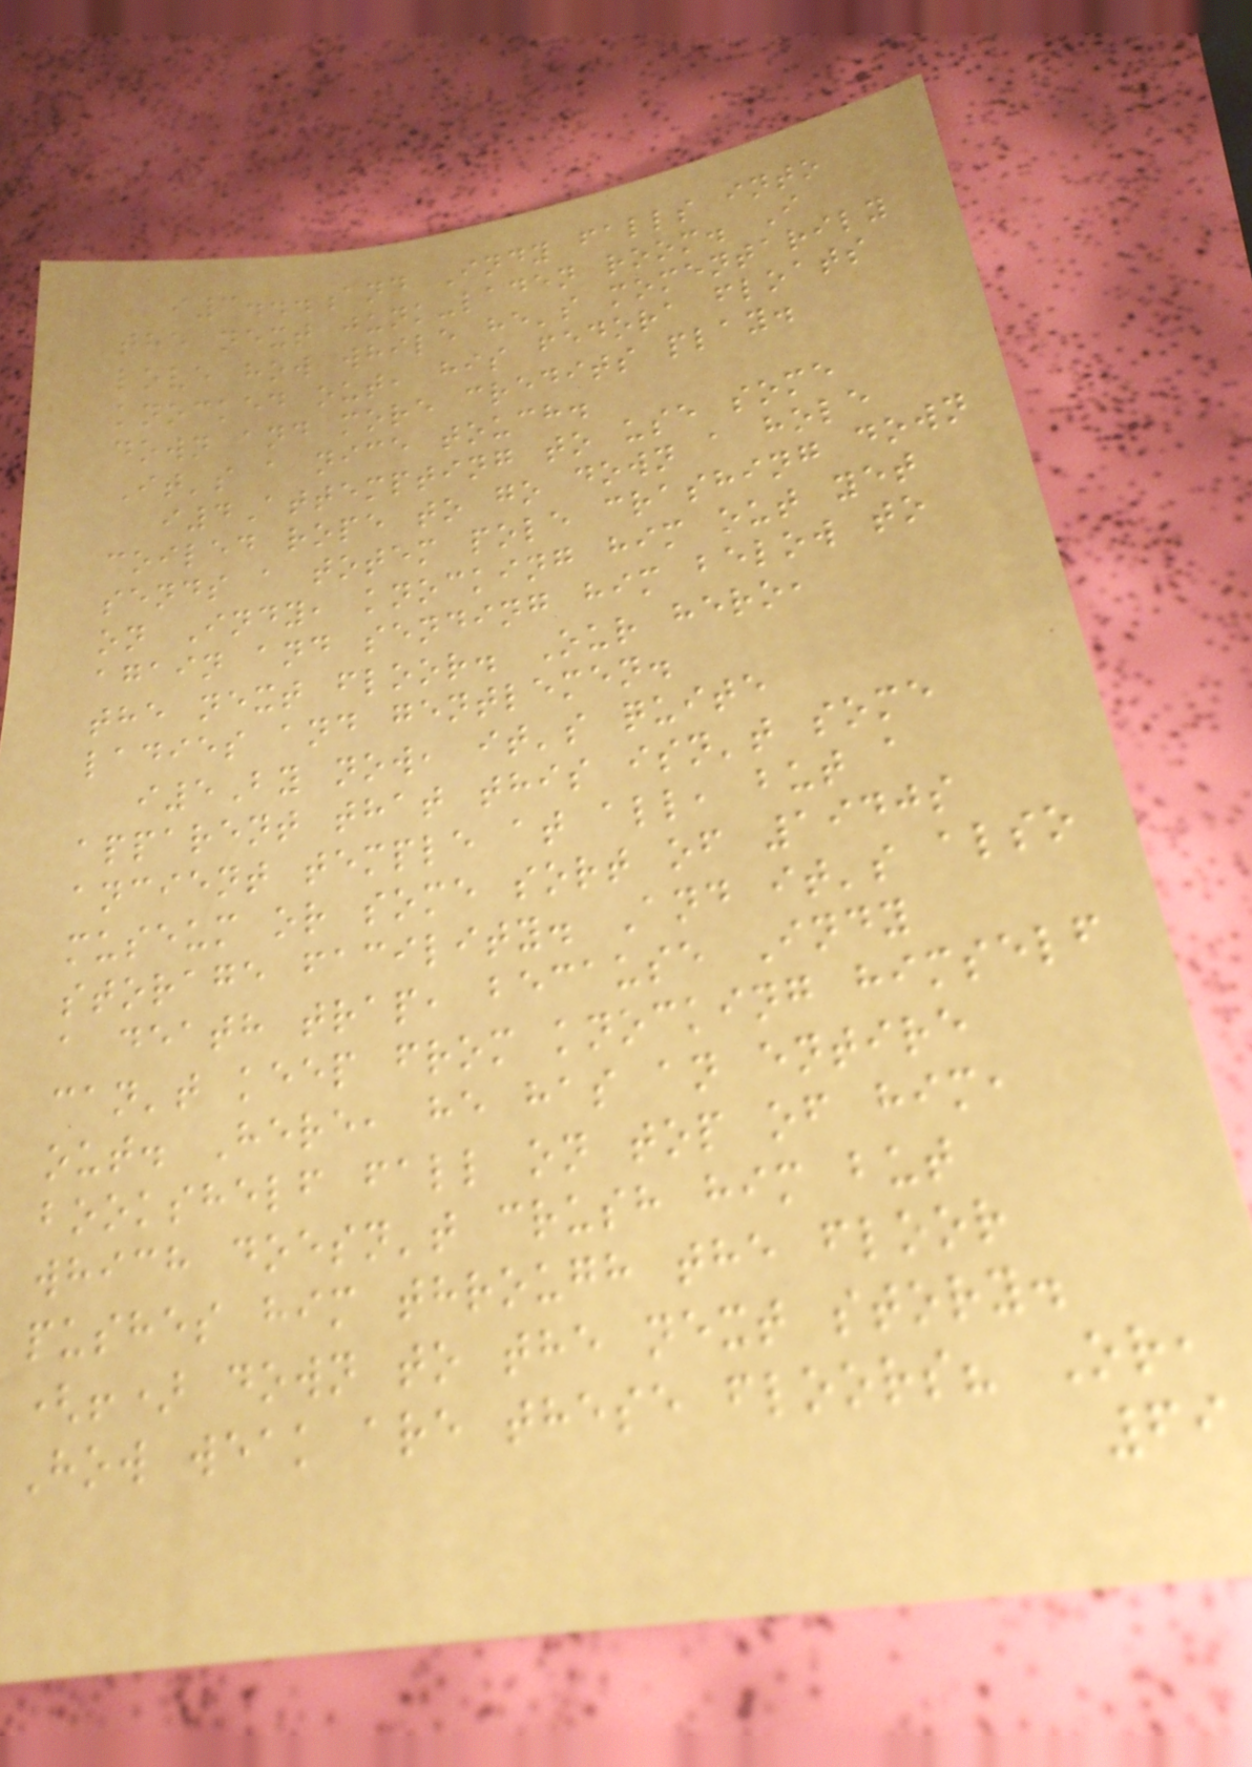i3...and Indy falls into
the next junk-laden room. I
love how while he's momentarily
knocked out, his fedora floats
down and more credits play.
It's a nice touch.
i4Attempting to use some
coiled rope to go down a hole
sends a totem pole crashing down
on Indy, knocking him out yet
again and sending him below to
the next floor. Our hero,
ladies and gentlemen.
i5By now, it's quite
apparent that this isn't some
ancient temple at all, but a
museum or some sort of 1940s
storage facility. And it's also
a death trap, because Indy
can't keep from knocking himself
out. Here, he has an entire
bookshelf fall on top of him,
which doesn't crush him but
pushes him through the floor
(!) down to the next story.
How weak are these floors? Or,
69
